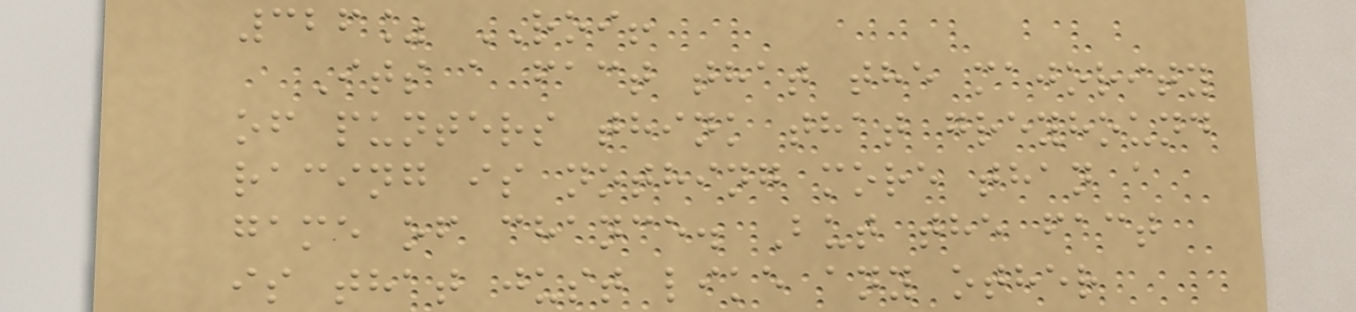326% ROI!
Its a fact that the majority
of punters think that greyhound
racing is nothing more than a
game of chance. But the fact
is that just like any other
